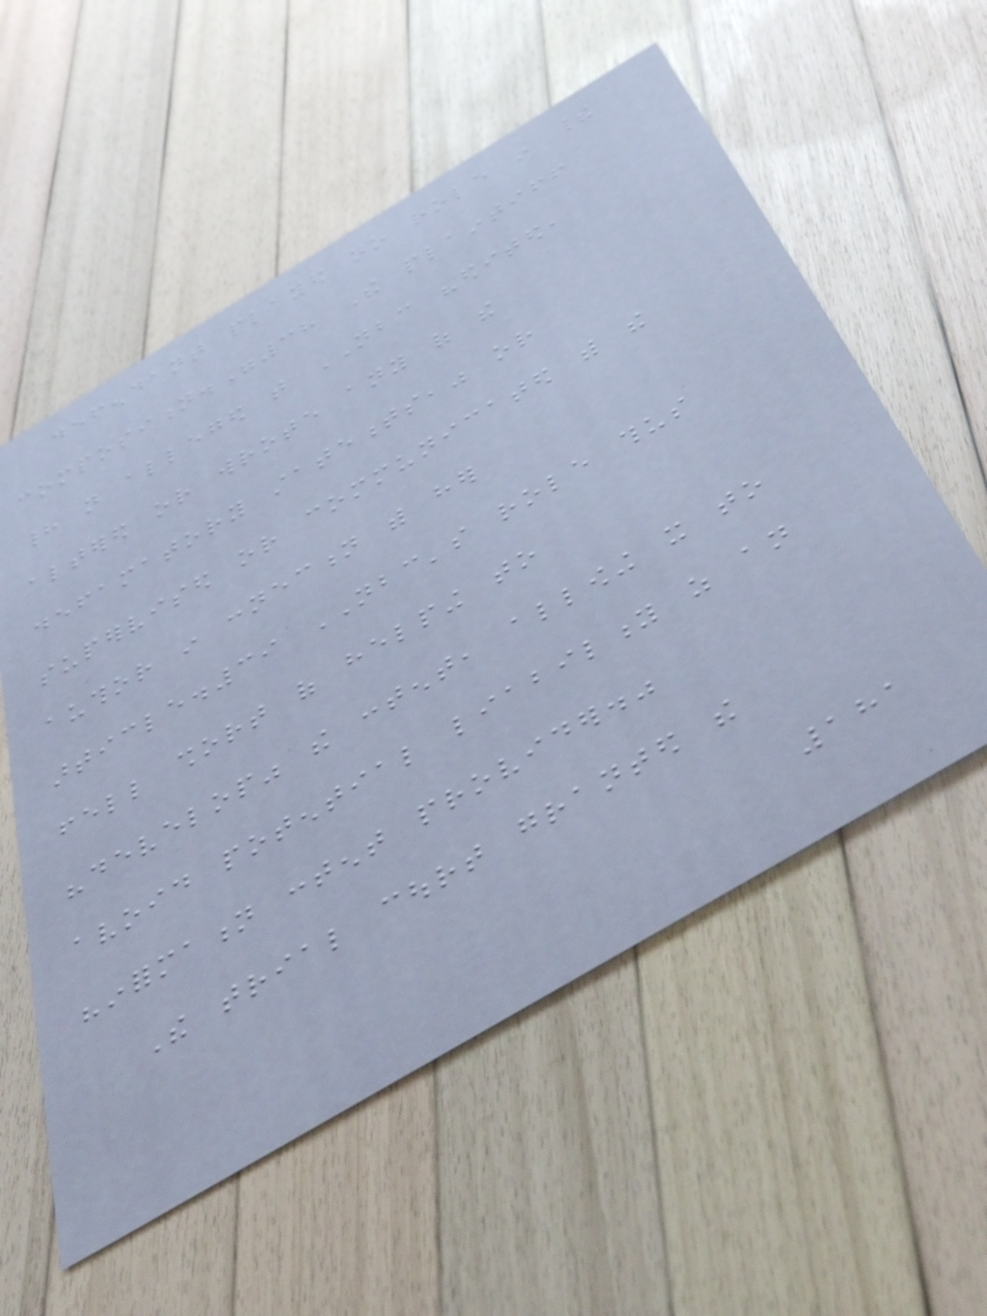defendant played no role in their
composition."38 The plaintiff
had not alleged that NBC "edited,
altered or wrote any of the
defamatory statements," or
supervised or communicated with the
author in connection with her
article.39 NBC's role thus
fell short of helping to
"develop" the content, allowing it to
avoid potential liability as an
"information content provider."
The trial court granted the
181
